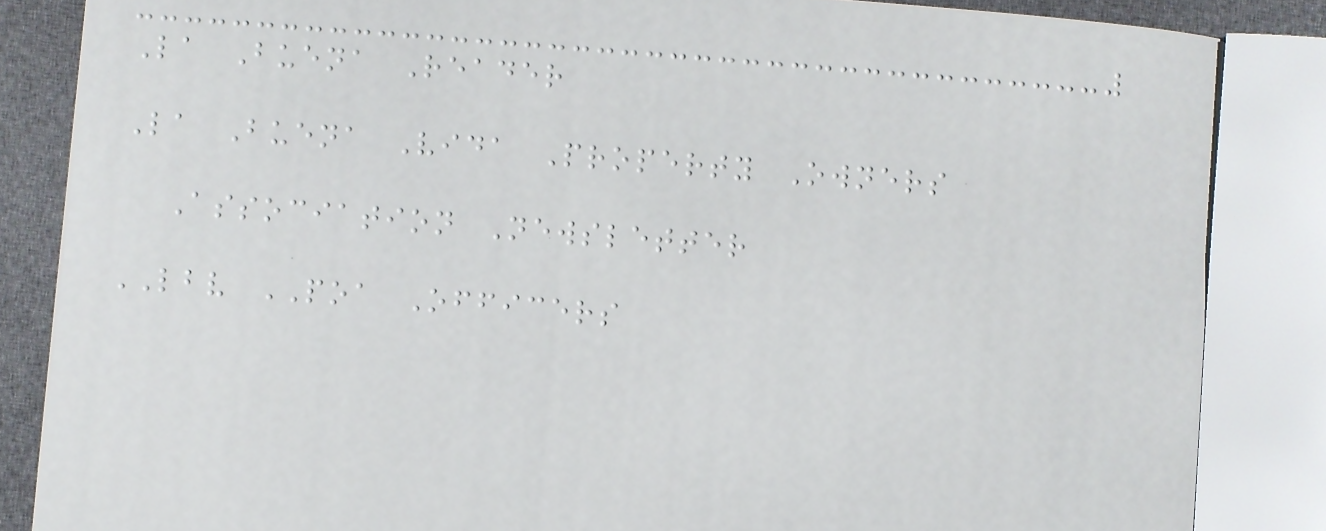La Buena Reader
La Buena Vida Property Owners
Association Newsletter
LBV POA Officers
